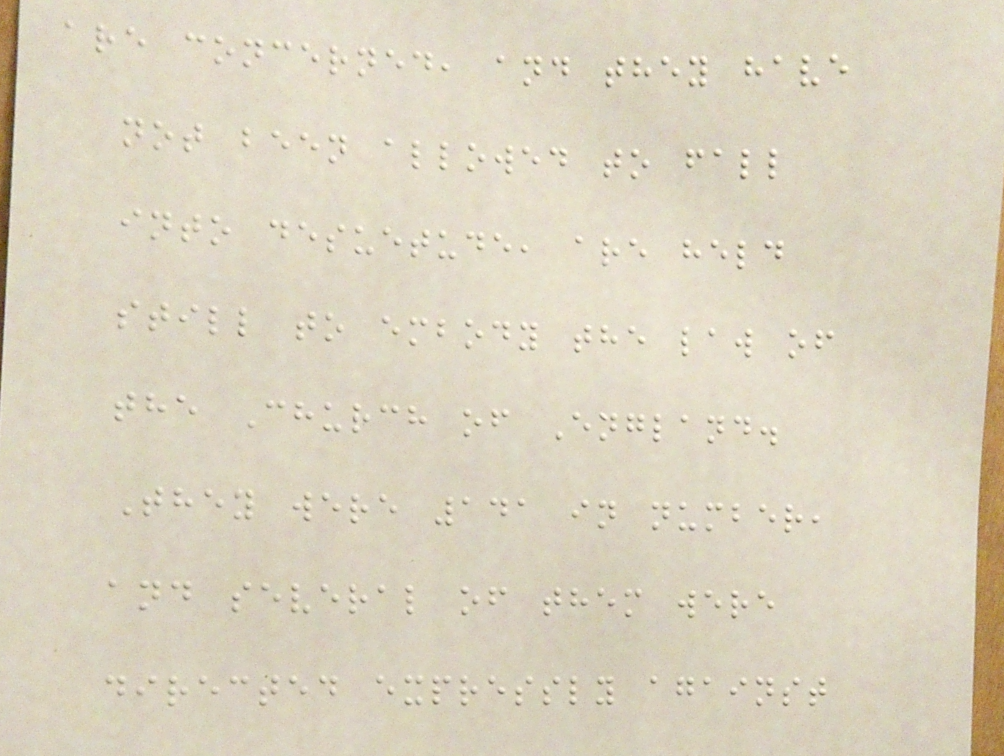are concerned, and they have
not been allowed to fall
into desuetude, are held
still to embody the law of
the Church of England.
They were 141 in number,
and several of them were
directed expressly against
